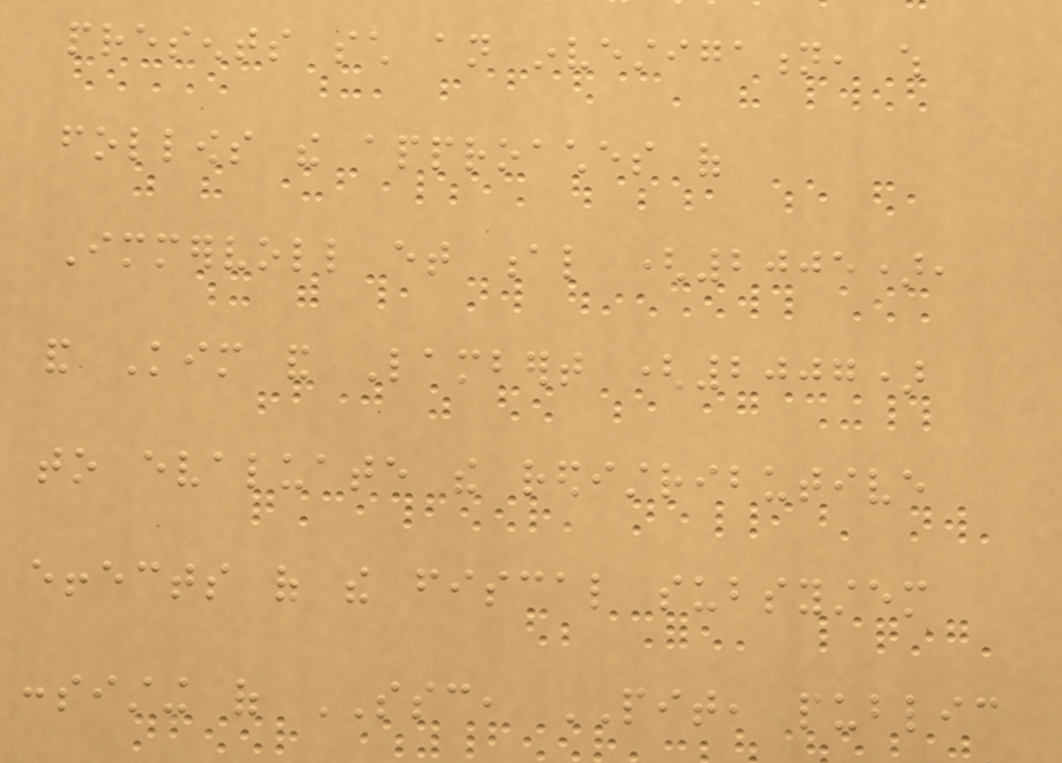presents such an investigation, which
follows the approaches of
Immervoll et al (2005),
and Kim and Lambert (2007)
to evaluate the redistributive
effects of the fiscal subsystem
consisting of SSC, PIT, public
